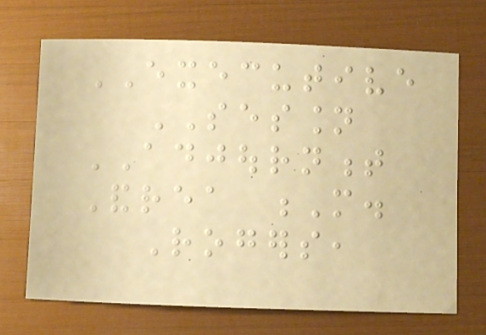EXECUTIVE
SESSION
ADJOURNMENT
Andrea M.
Rogers,
